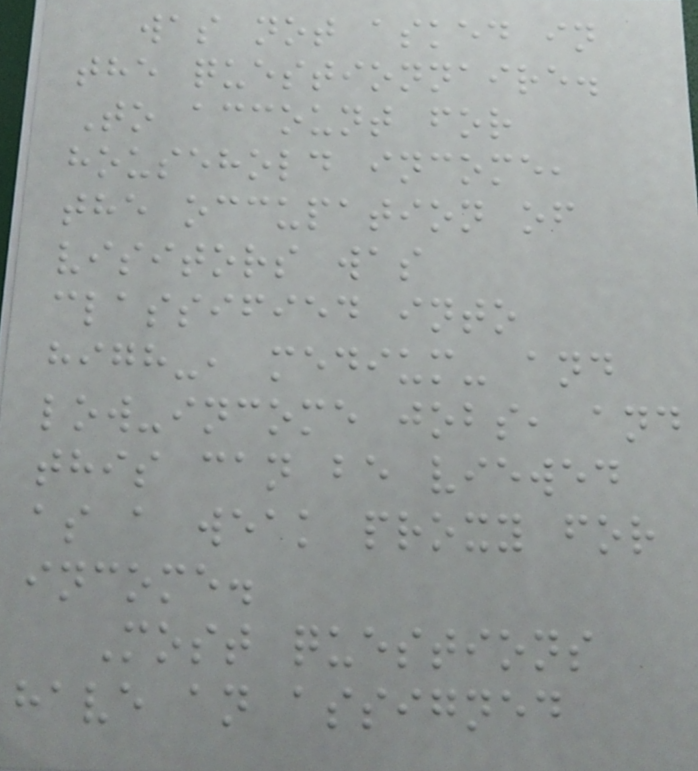was not asked in
the questionnaire.
To account for
household income,
the occupation of
visitors was
classified into
high-, medium- and
low-income jobs, and
this can be viewed
as a weak proxy for
income.
Most questions
have an assigned
